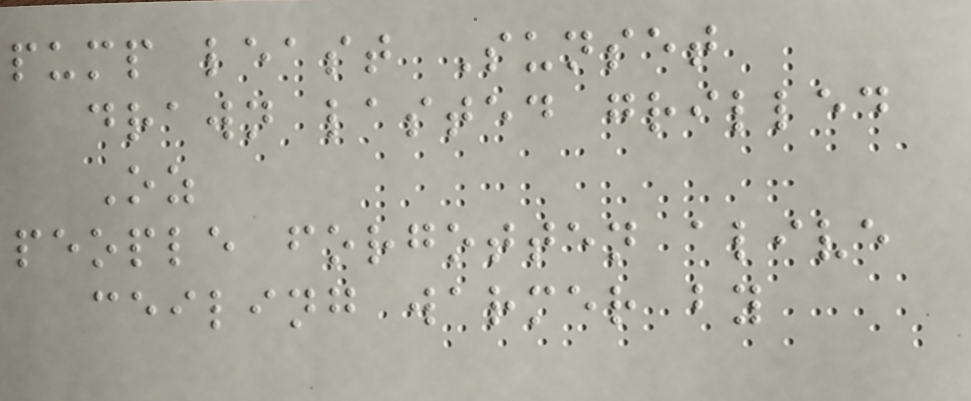pump least Sunset
drawn lasted grilled
Oz
people forgotten alive
ceiling warmer by
